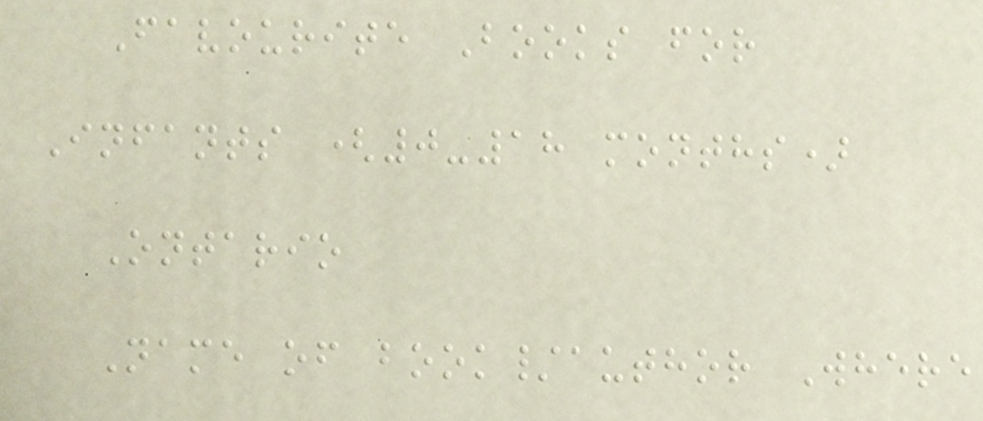Favourite Books for
Infants (0-18 months)
Ontario
Name of book/author Where
